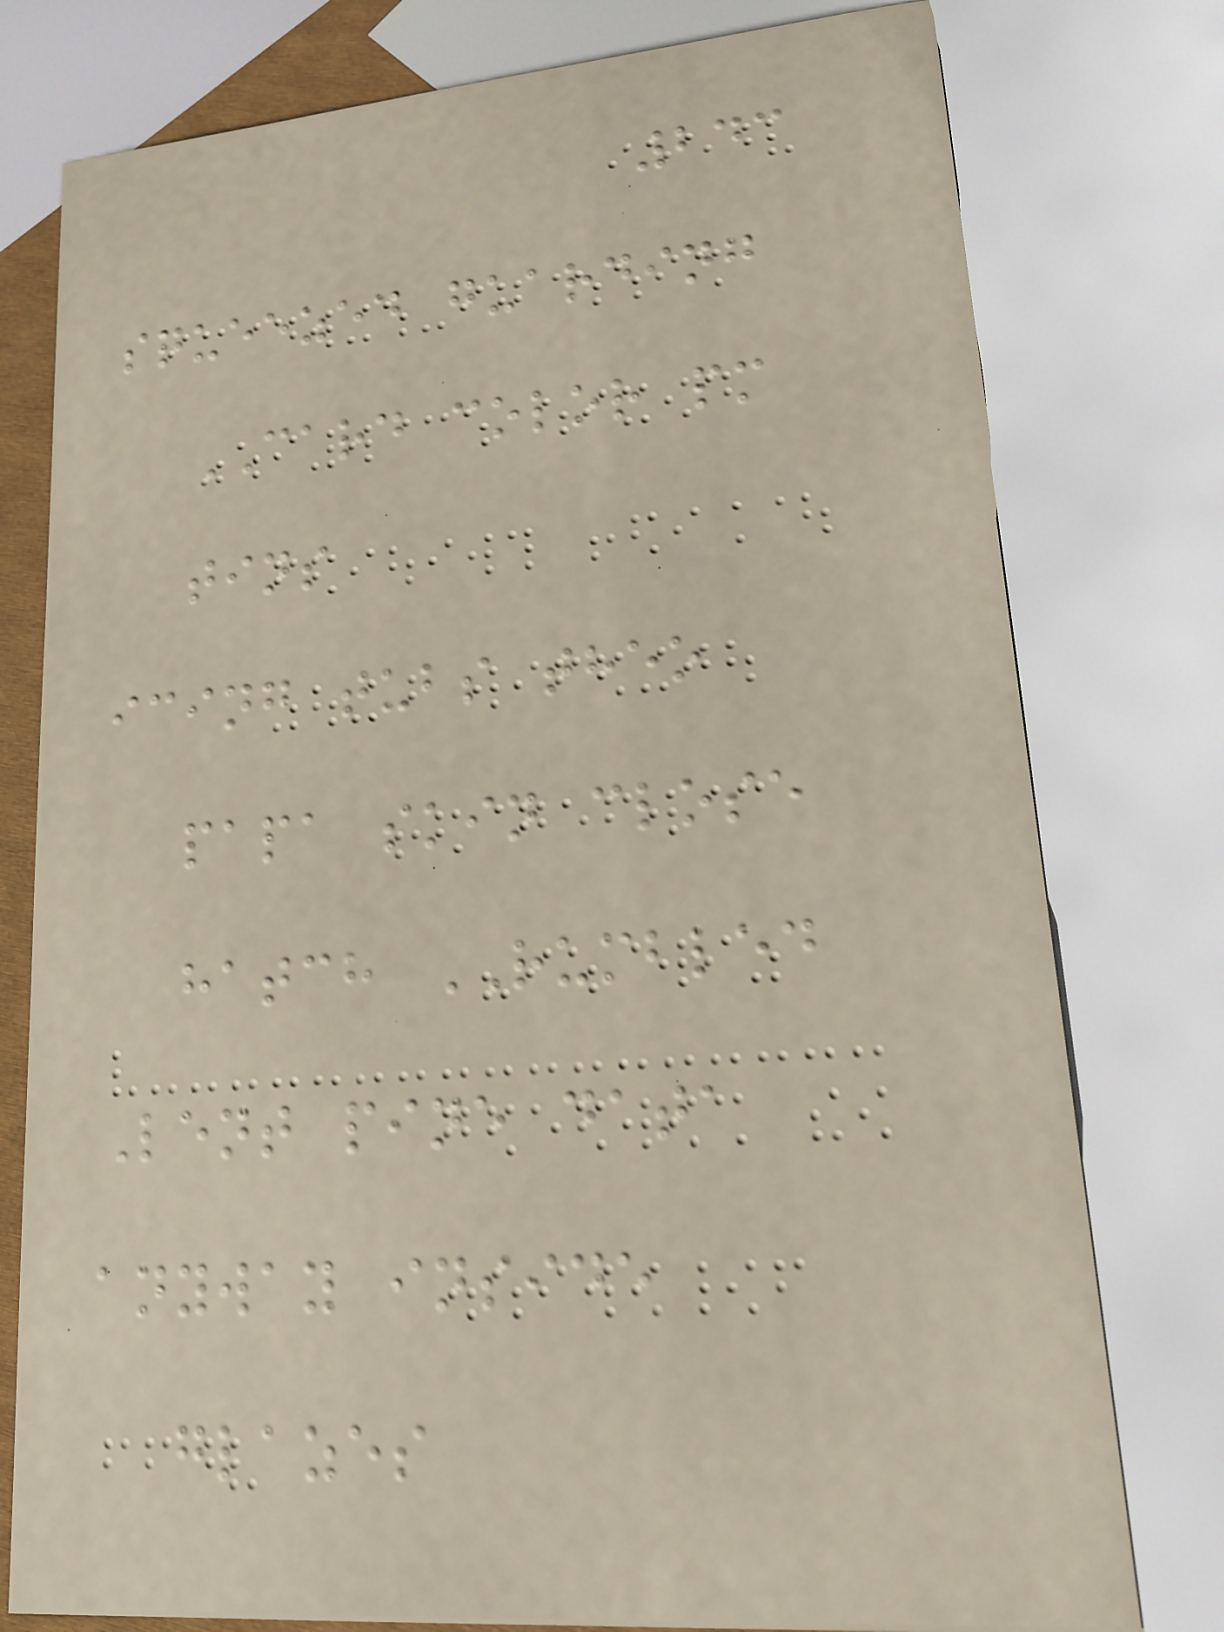243
squeezed guarding
CARD color pm
tins
icing tubs theo
papa skin close
hatch RUMBLED
Lent pine data
anyway inside
glazes
